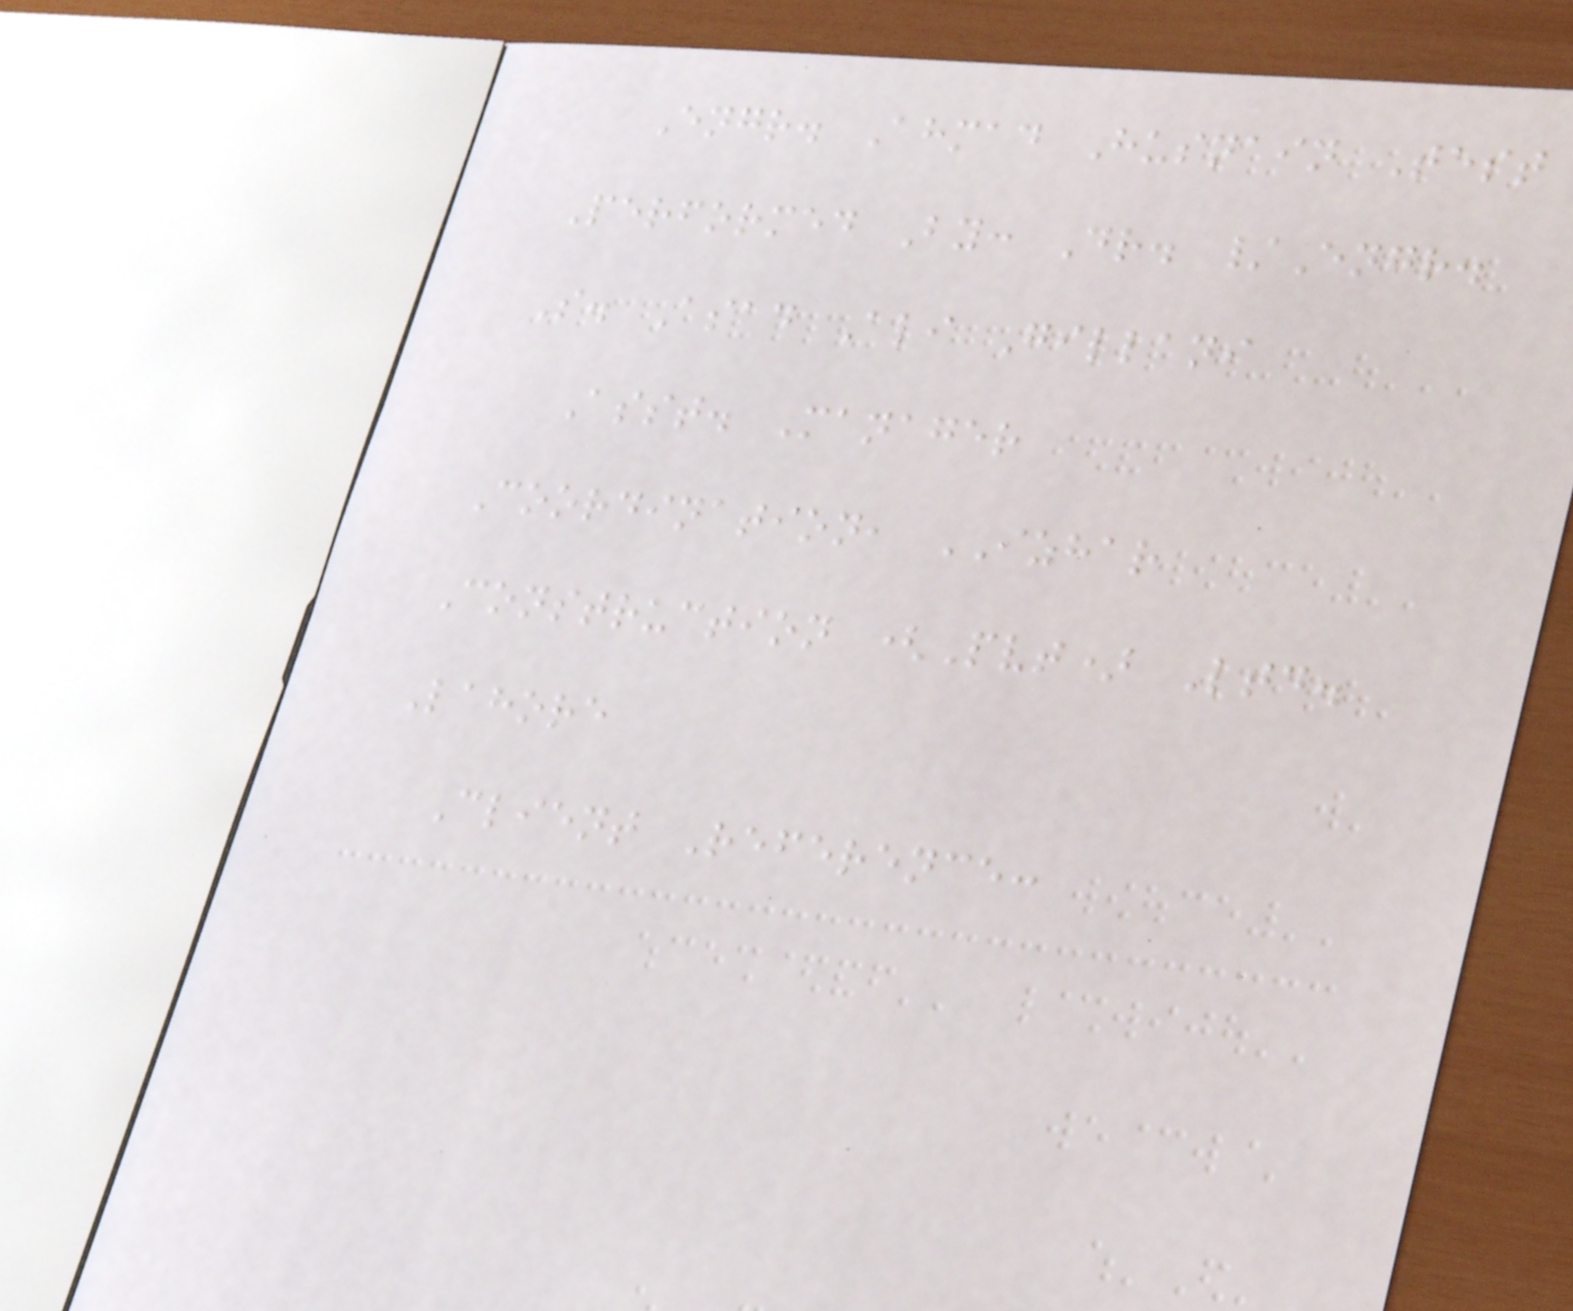Engr. Ahmad Husnain Test
Performed By: Dr. /Engr.
S. Asad Ali Gillani
Asst. Manager
Coordination, IZHAR
Construction (Pvt) Ltd.
Lahore
Client Reference:
